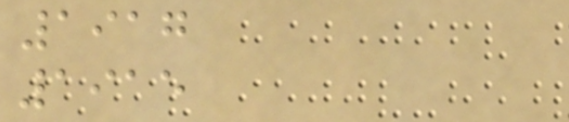1917
1915
